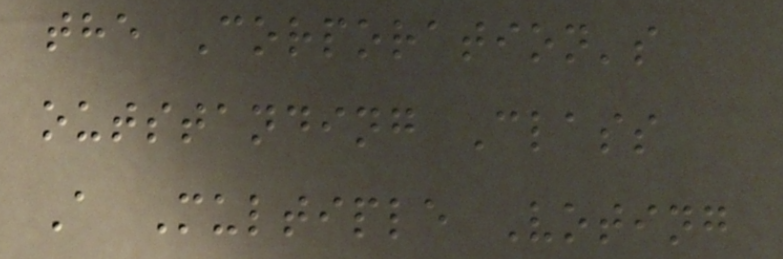the Corporation's
outstanding Class
A Multiple Voting
